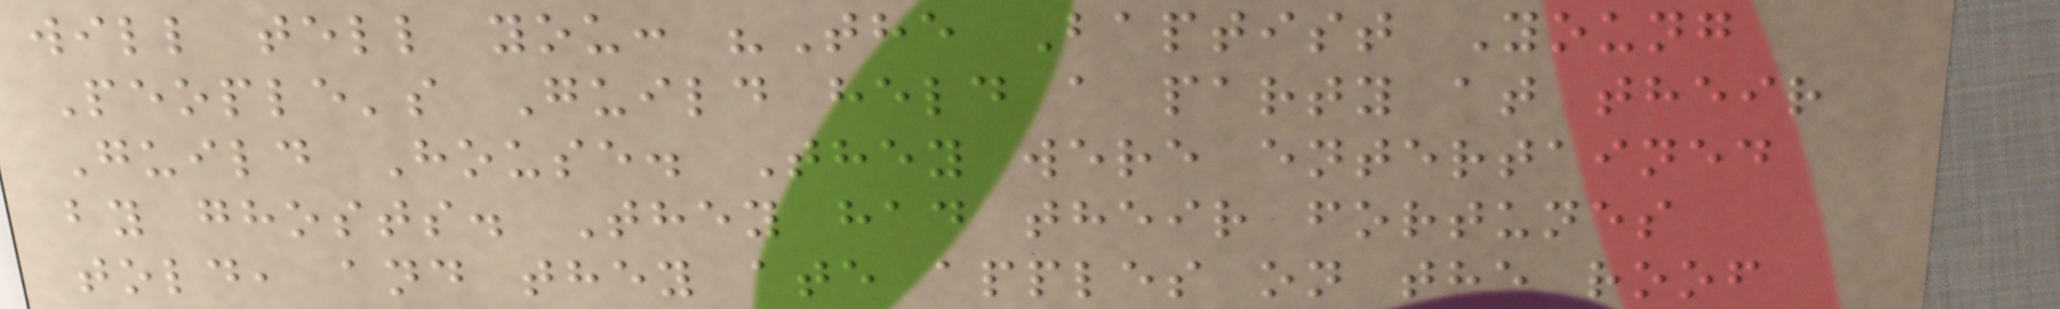will tell you: "The Baptist Young
People's Guild held a party at their
Guild House. They were entertained
by ghosts. They had their fortunes
told, and they ate apples on the roof
